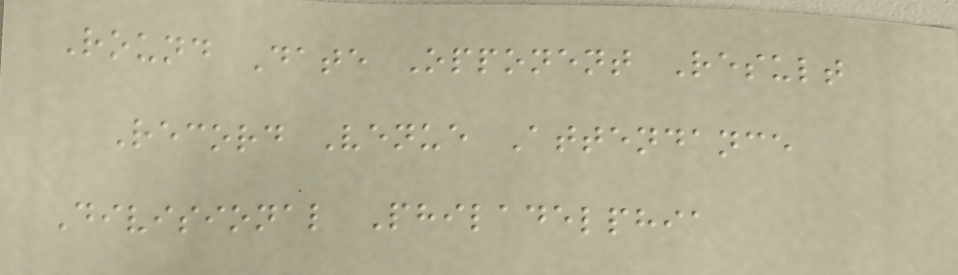Round Date Opponent Result
Record Venue Attendance
Divisional Philadelphia
